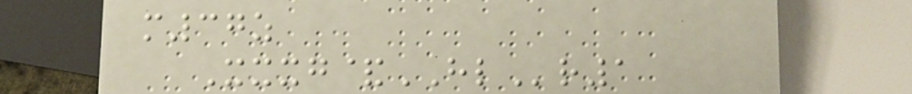m37z
Xxxg&HLr1
